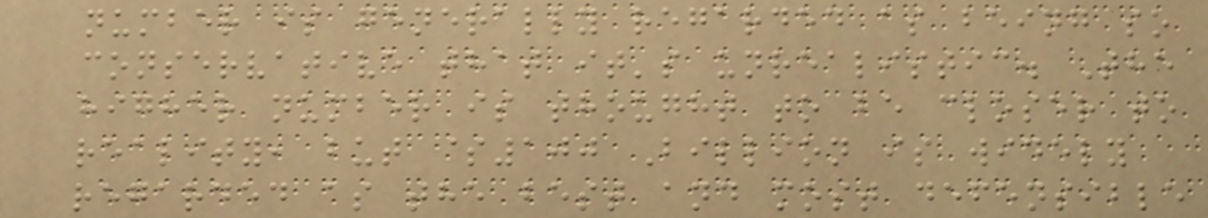number is generally regarded as being so
conservative that it's unrealistic. The
higher number is thought to be closer to
reality, but $100 Billion is widely
regarded as the best and most defensible
